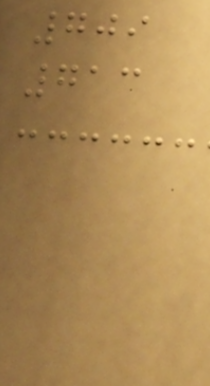709
713
